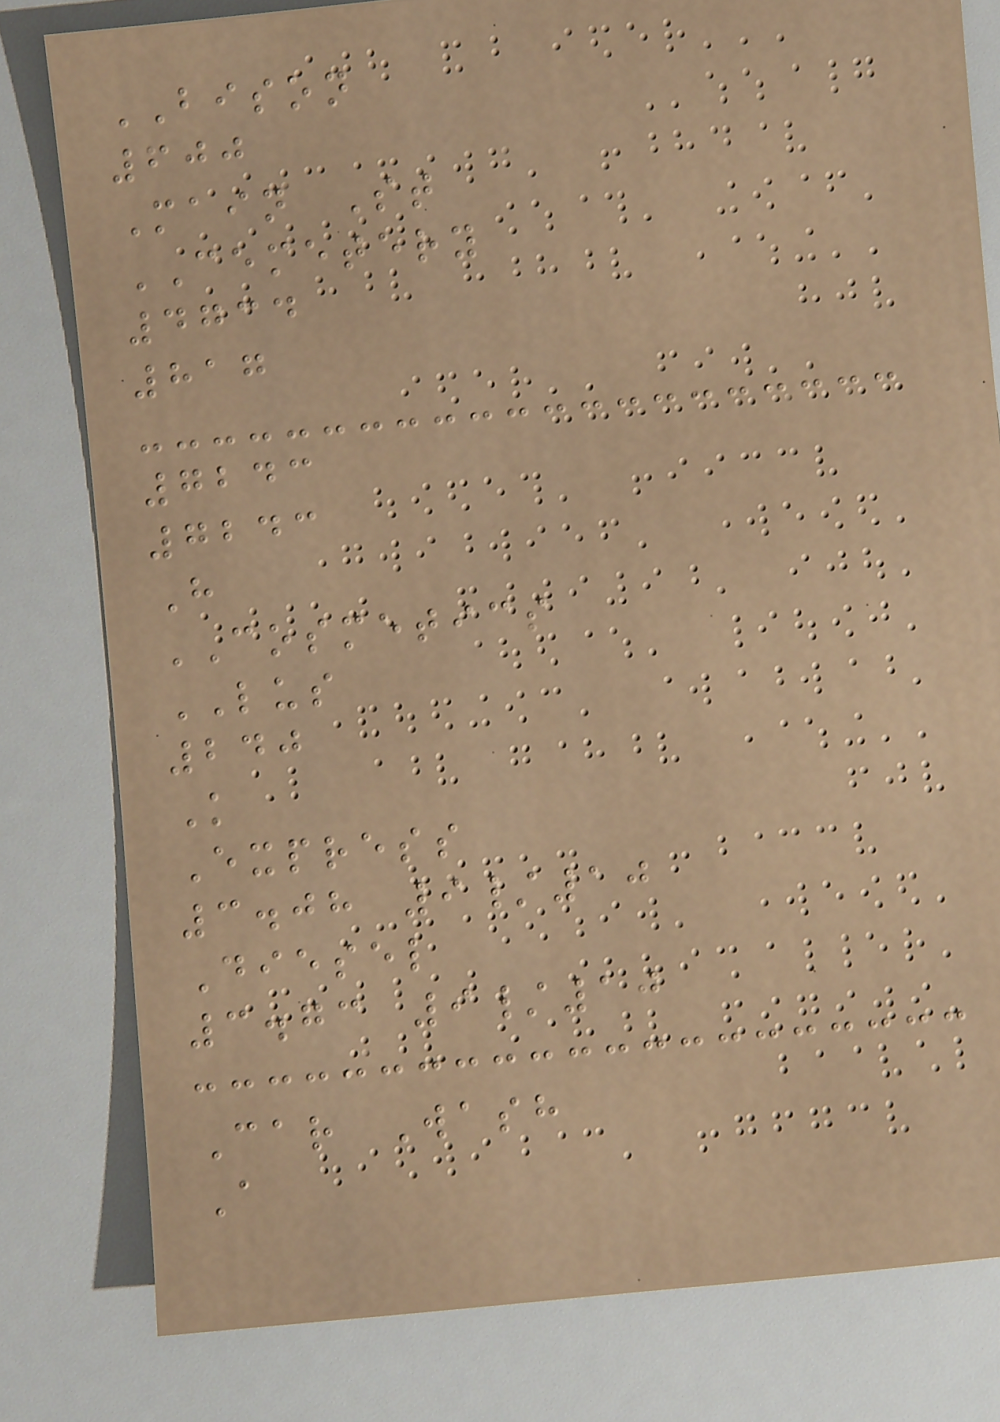BISON
600
Main St
CEMETERY
4734
817
7243
7243
H
COSMETICS
LUS
240
K
Express
3.08 9/10
Diesel
3.73 9/10
Car Wash
A
